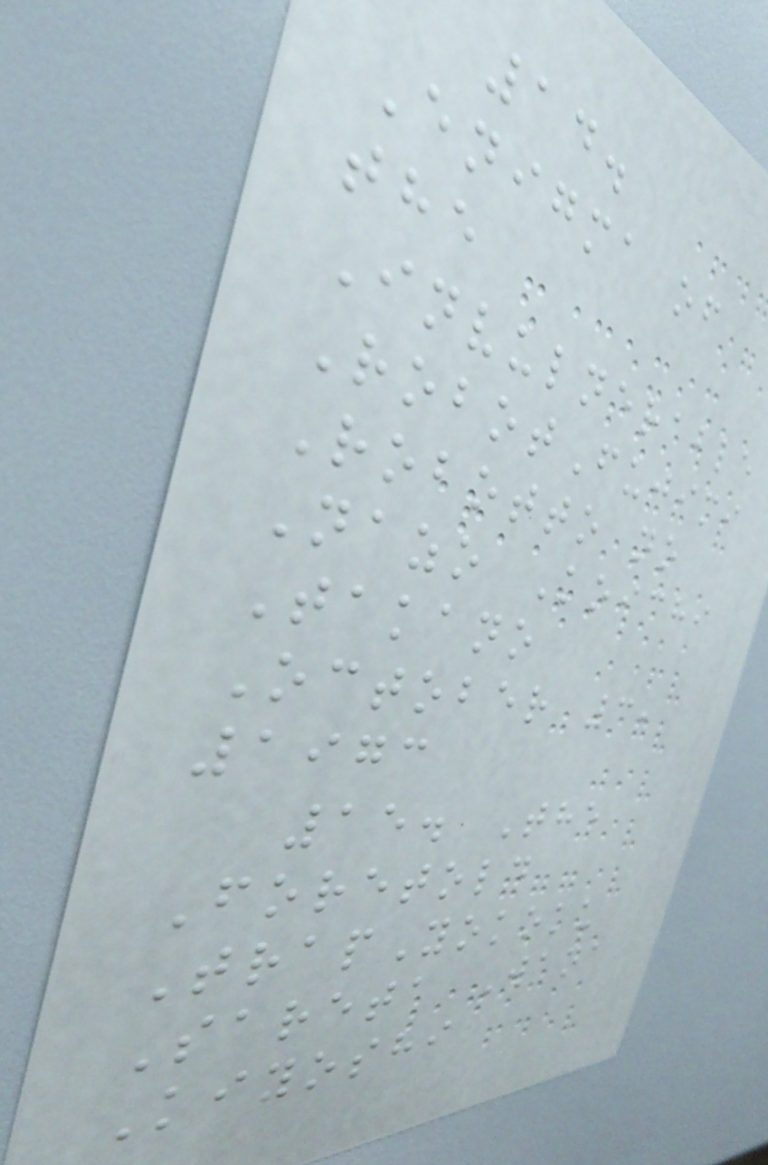14.
Enigma of
the
Invulnerable
RobotFujimi
Robotto no
Nazo Koichi
Takano
October 3,
1973
15. The
Foretold
TrapYokoku
Sareta Wana
Kiyoshi
